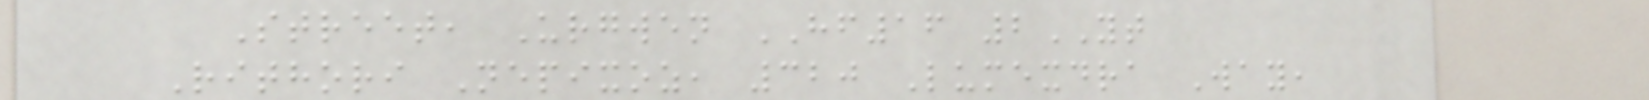Street, Urgwen HF16 2YT
Rithori Nepixoz, 320 Lumexdra Way,
